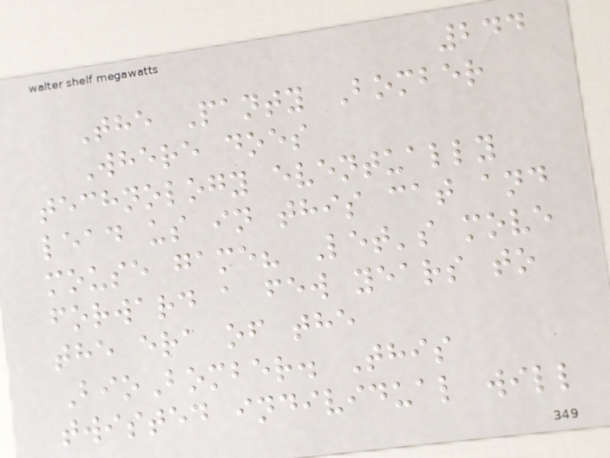244
The Panty Bomber
Where does
technology eventually
lead us in this cat and
mouse game? Let's move
forward a few years to
the era of the
BioBomber. This
twisted individual will
